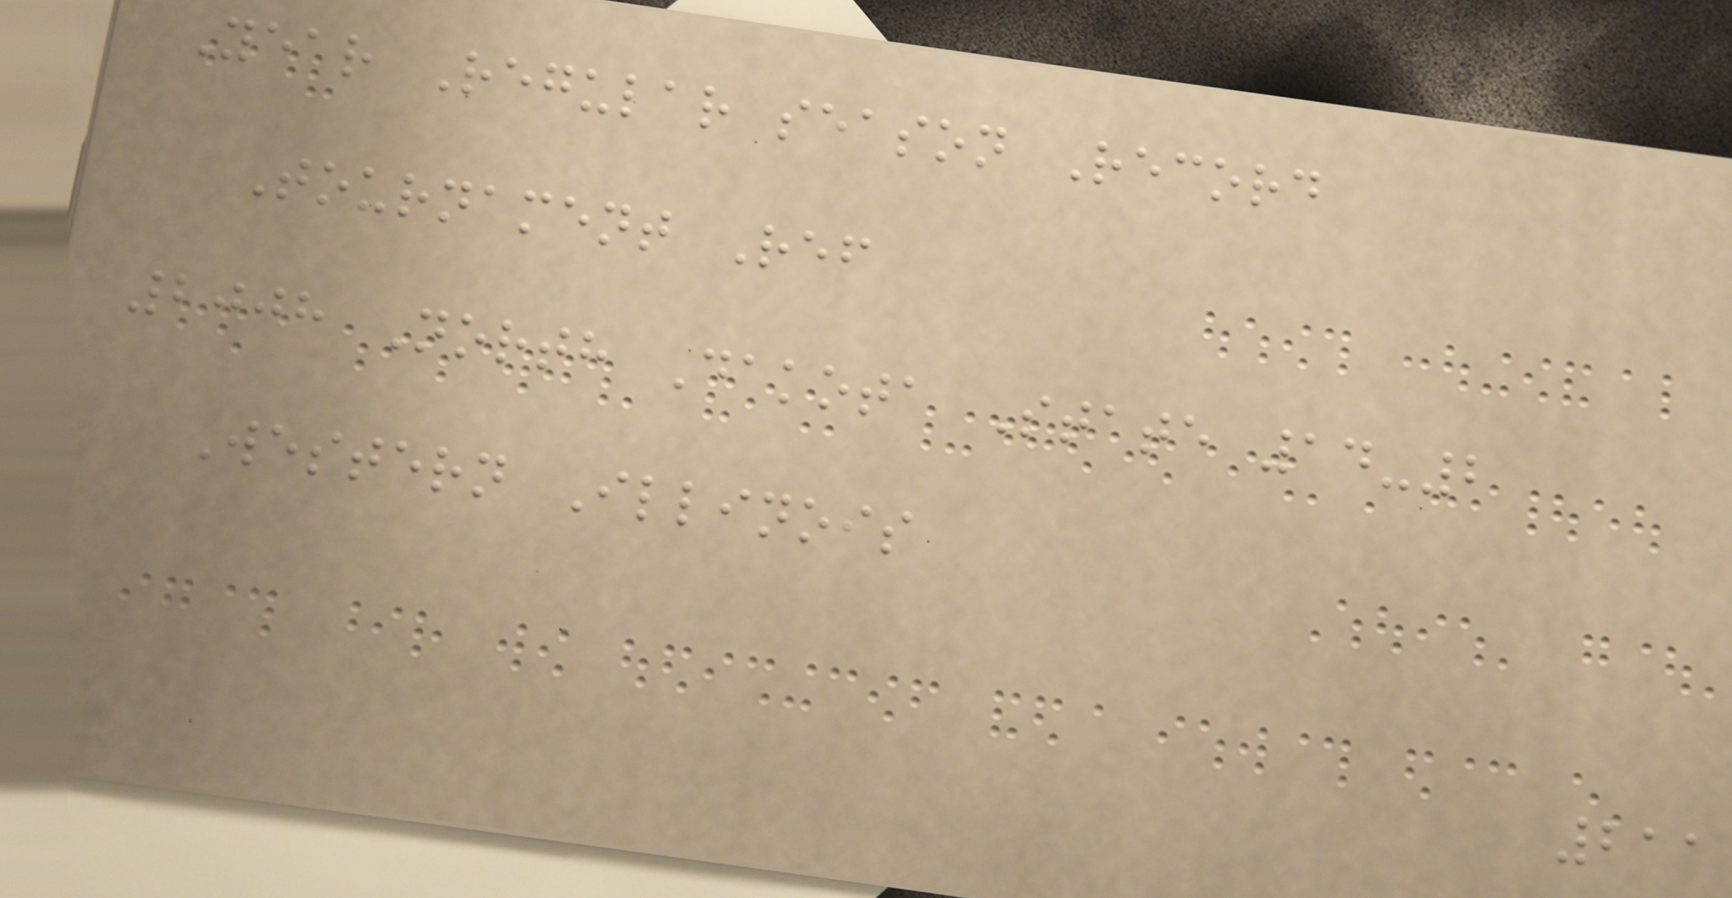Year Regular season Record
Tournament Ref
2008 North Dakota State 14-2
Western Illinois
211
